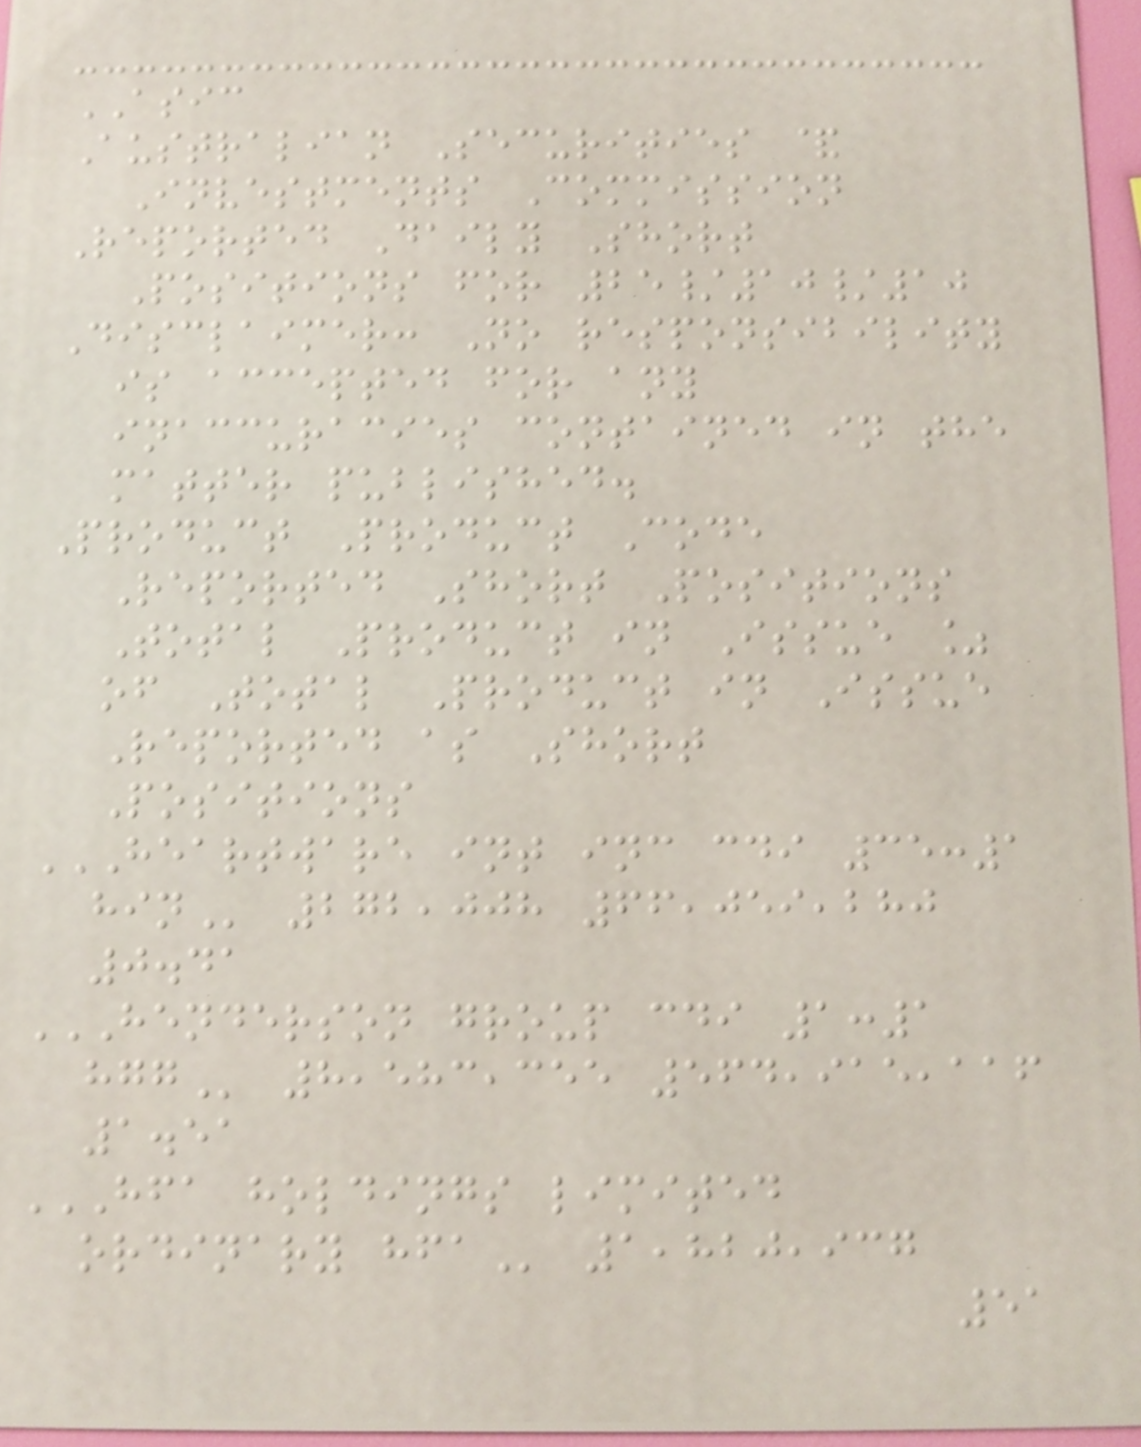ASIC
Australian Securities &
Investments Commission
Reported Daily Short
Positions for 25/10/10
Disclaimer: No responsibility
is accepted for any
inaccuracies contained in the
matter published.
Product Product Code
Reported Short Positions
Total Product in Issue %
of Total Product in Issue
Reported as Short
Positions
HEARTWARE INT INC CDI 35:1
HIN 272,008 66,059,280
0.41
HENDERSON GROUP CDI 1:1
HGG 8,583,355 564,915,116
1.51
HFA HOLDINGS LIMITED
ORDINARY HFA 1,820,937
51
